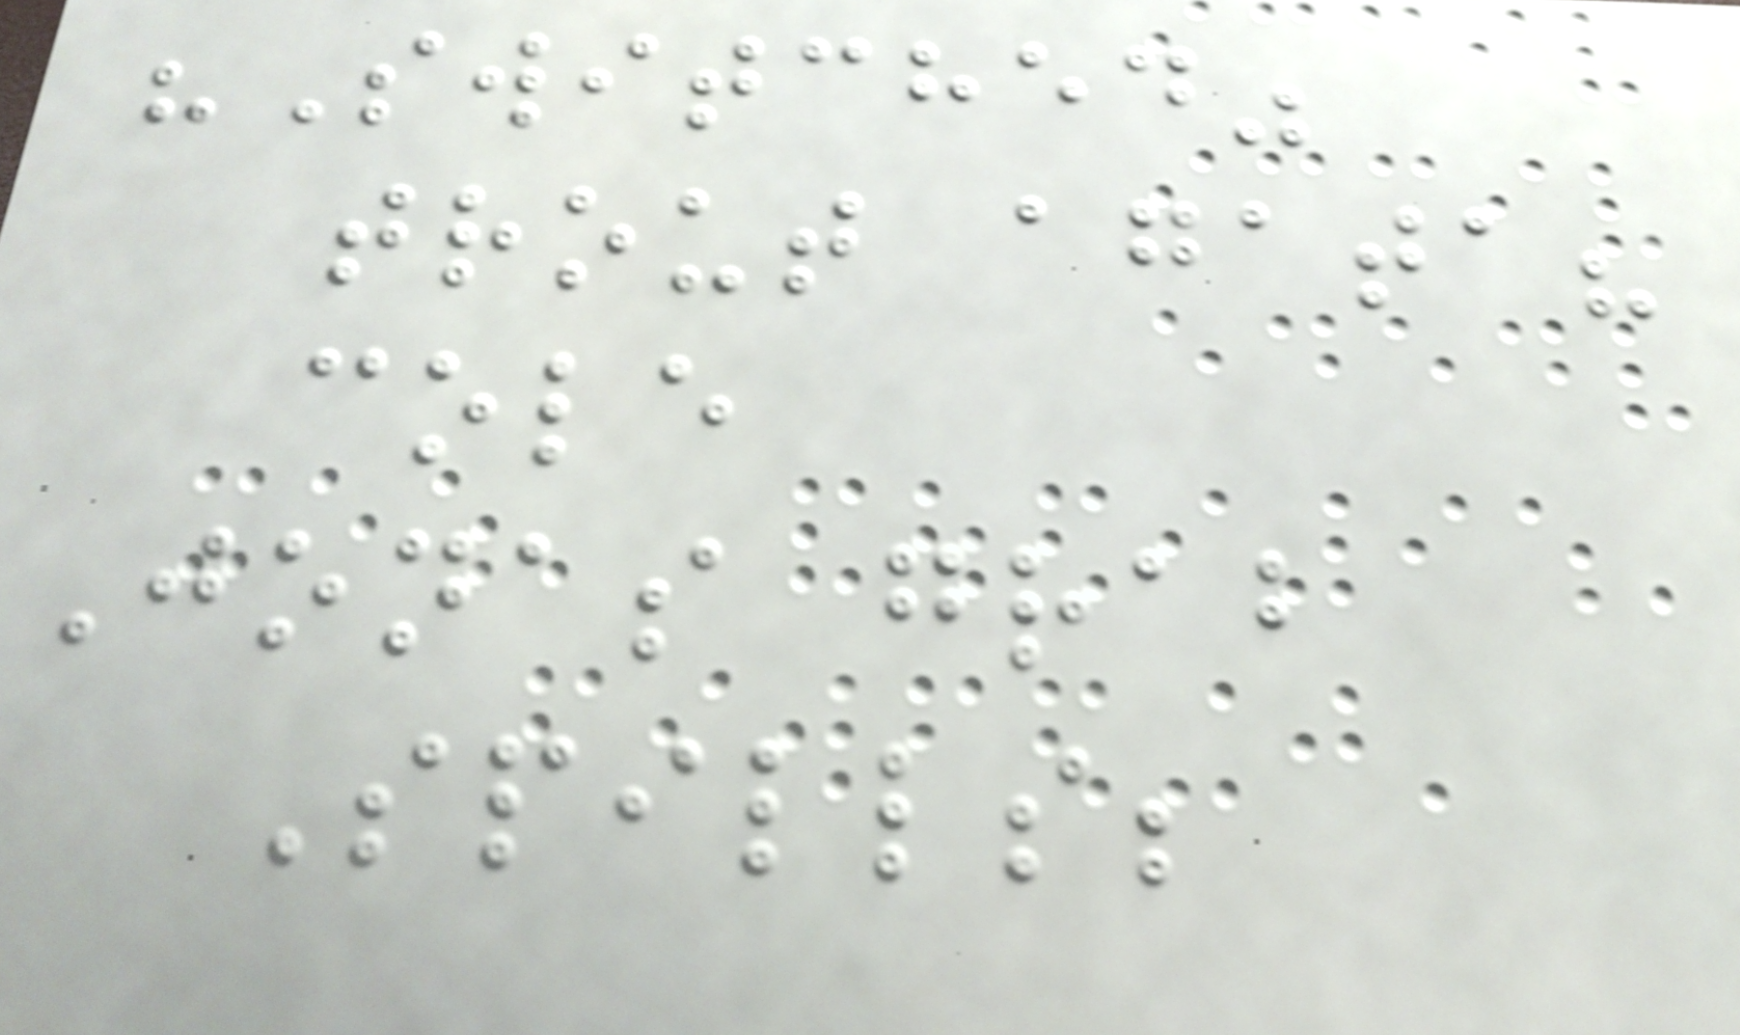"Switched"
trout agata?
cole
Jonas grab
Spills;
